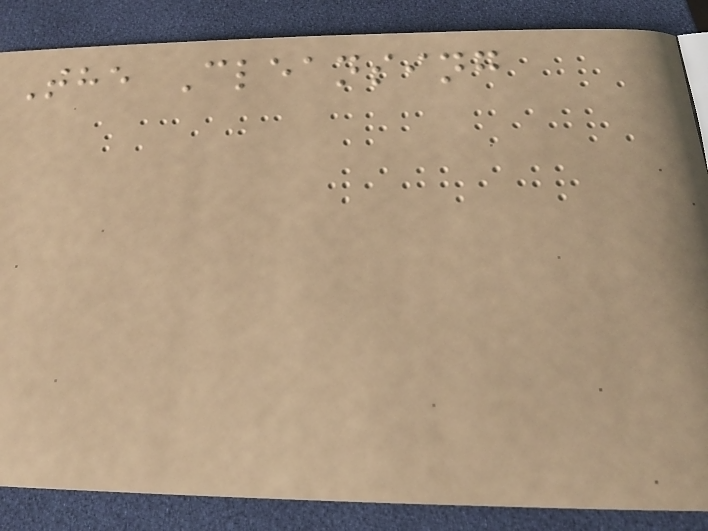The Cleansing
